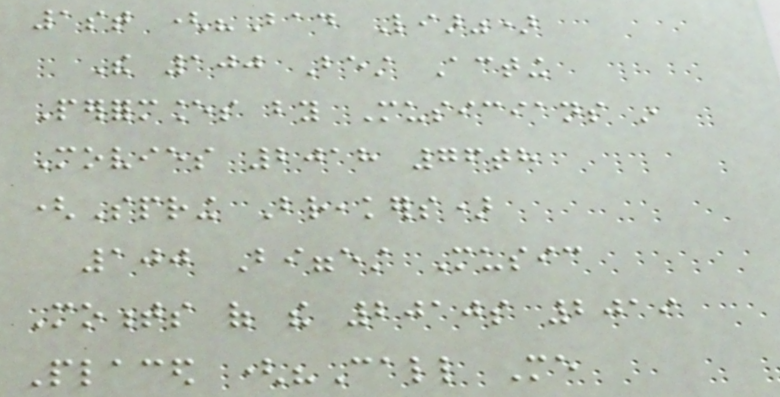1st ("Bad Liar")
The 100 Best Acting
Performances by Musicians in
Movies 2018 76th
(Spring Breakers)
100 Biggest Music
Moments of the 2010s 2019
Placed ("Call Me
